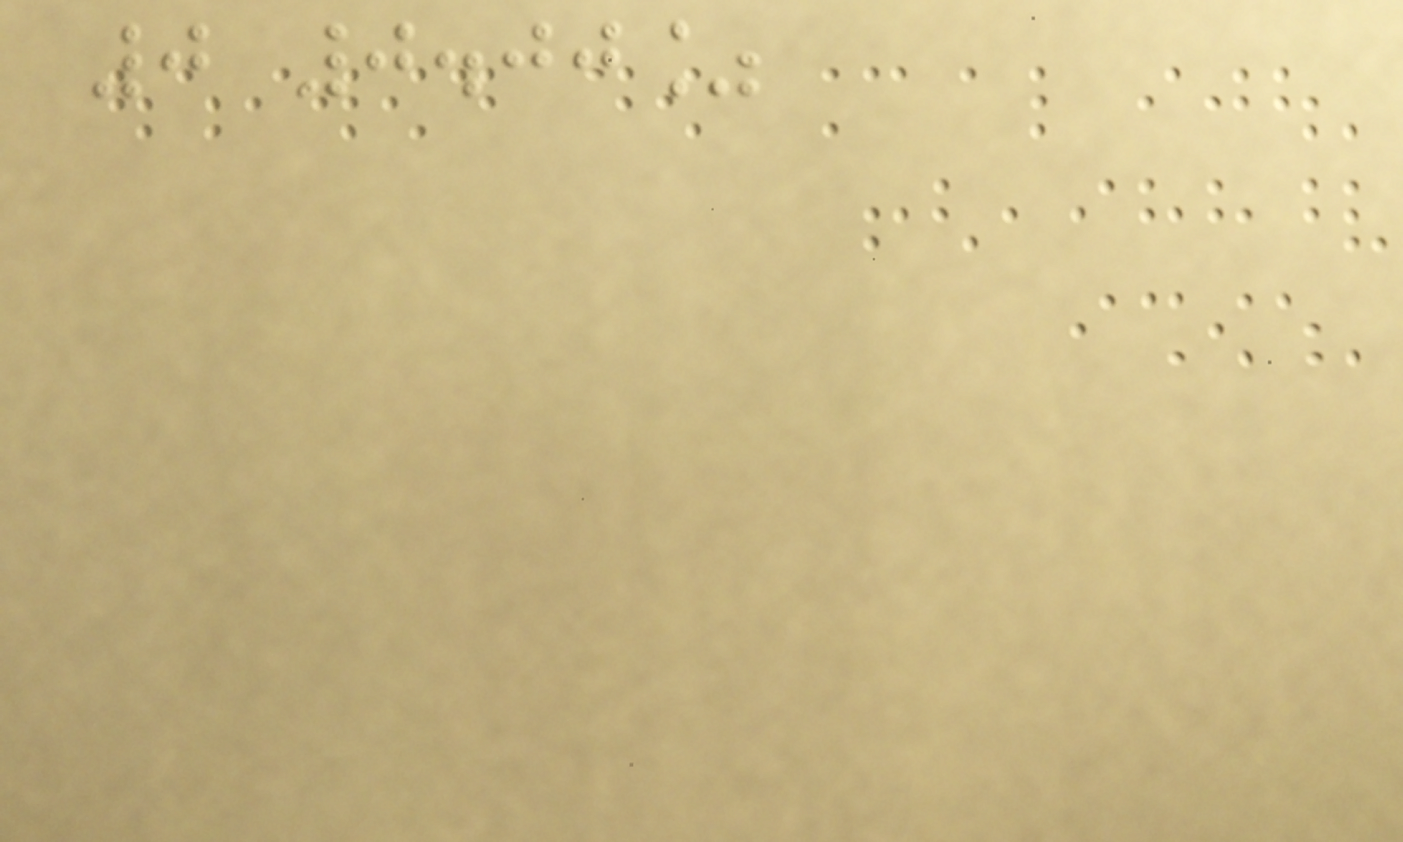0 0.00%
